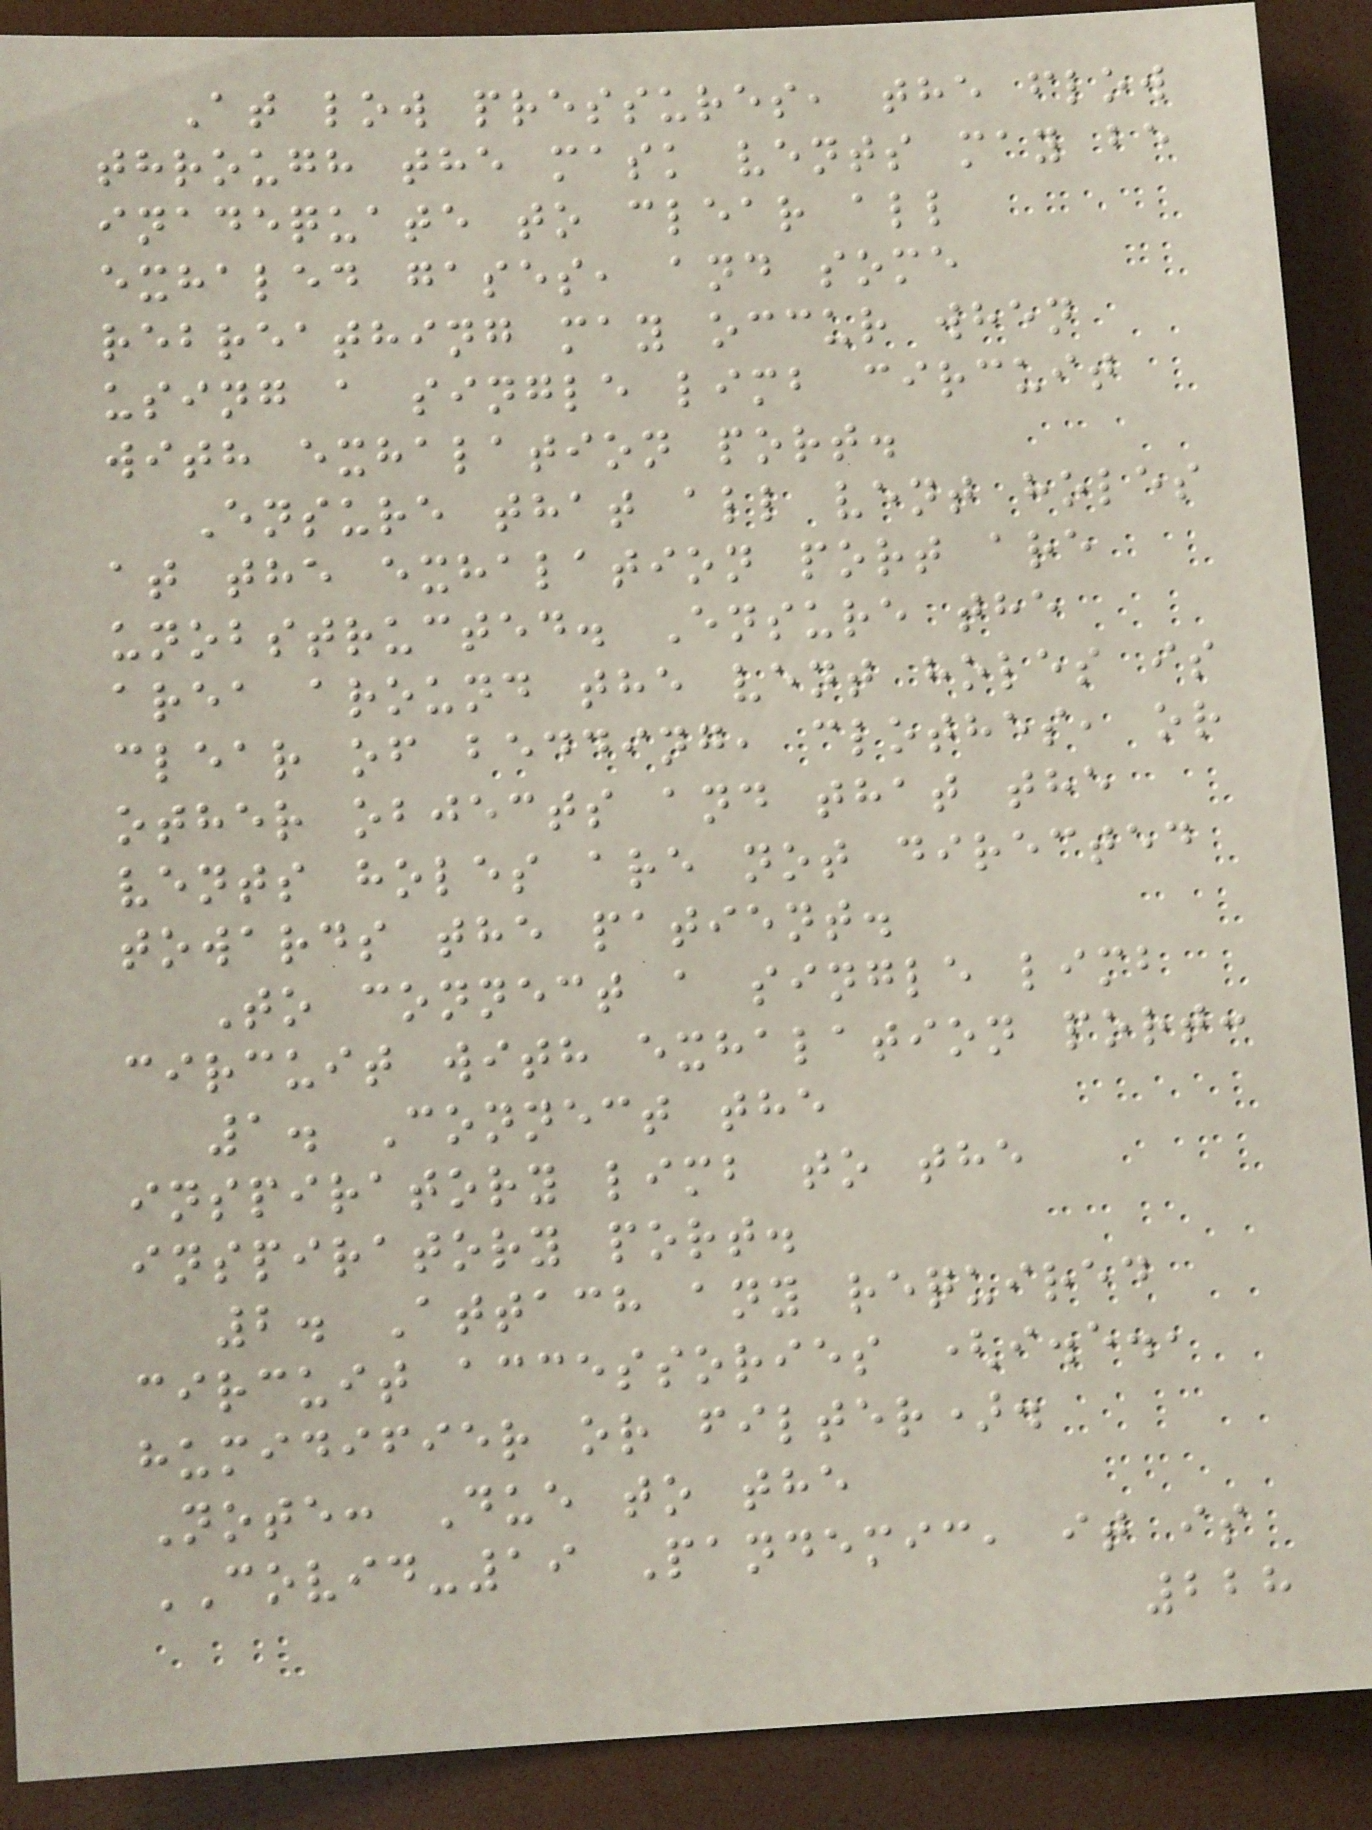At low pressures, the flow
through the mask vents may be
inadequate to clear all
exhaled gases, and some
rebreathing may occur when
using a single limb circuit
with exhalation port.
Ensure that all vent holes
at the exhalation port are
unobstructed. Ensure the
area around the vent holes is
clear of bedding, clothes, or
other objects and that the
vents holes are not directed
towards the patient.
To connect a single limb
circuit with exhalation port:
1. Connect the
inspiratory limb to the
inspiratory port.
2. Attach any required
circuit accessories (i.e.,
humidifier or filter).
Note: Due to the
COVID-19 Pandemic, it is
228
